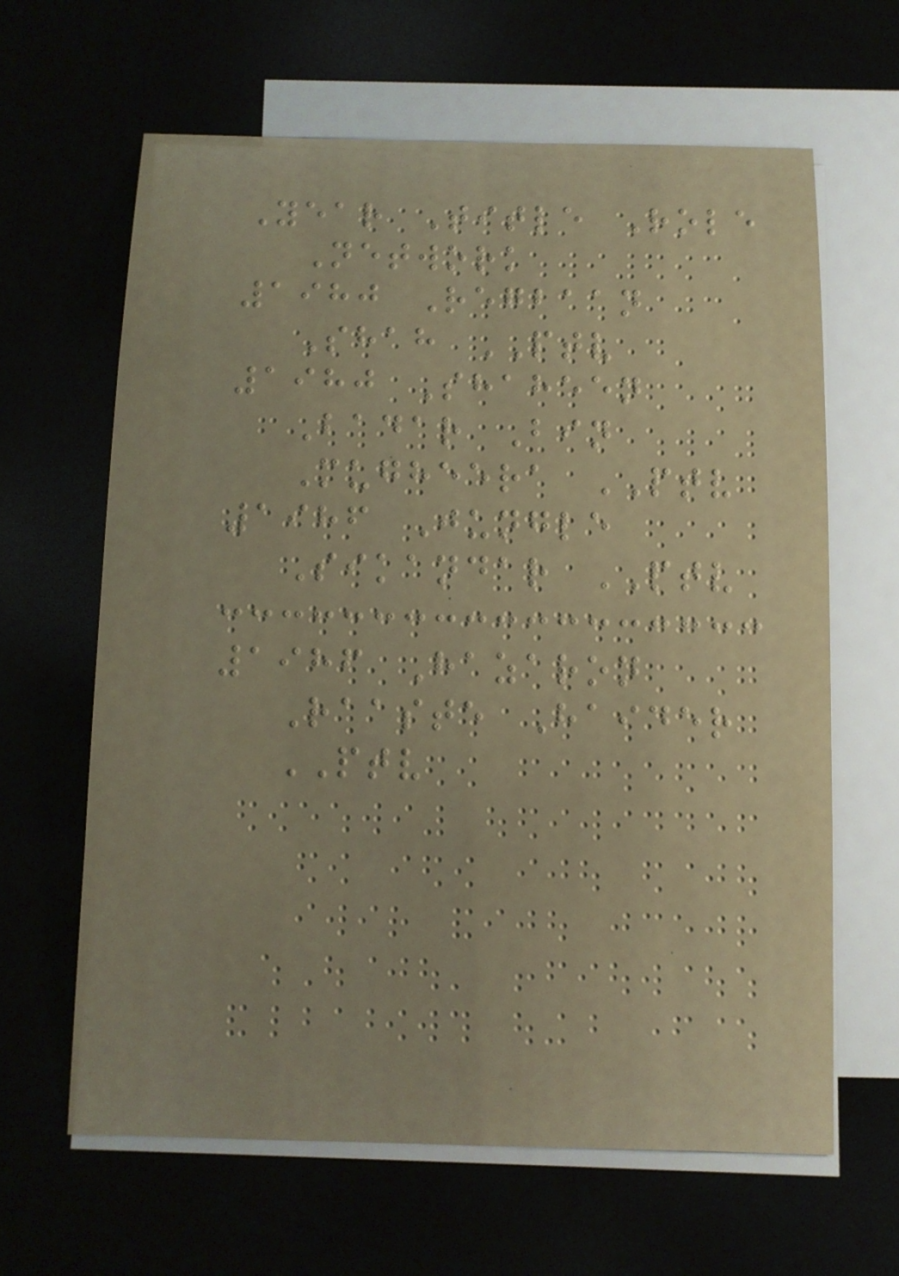Year Title Role
Network
1980 Regbaan
Shah PTV
1980 Shaheen
Badar Bin
Mugheera PTV
1986 Jungle
Sikandar PTV
1986 Hazaron
Raaste Haider
PTV
